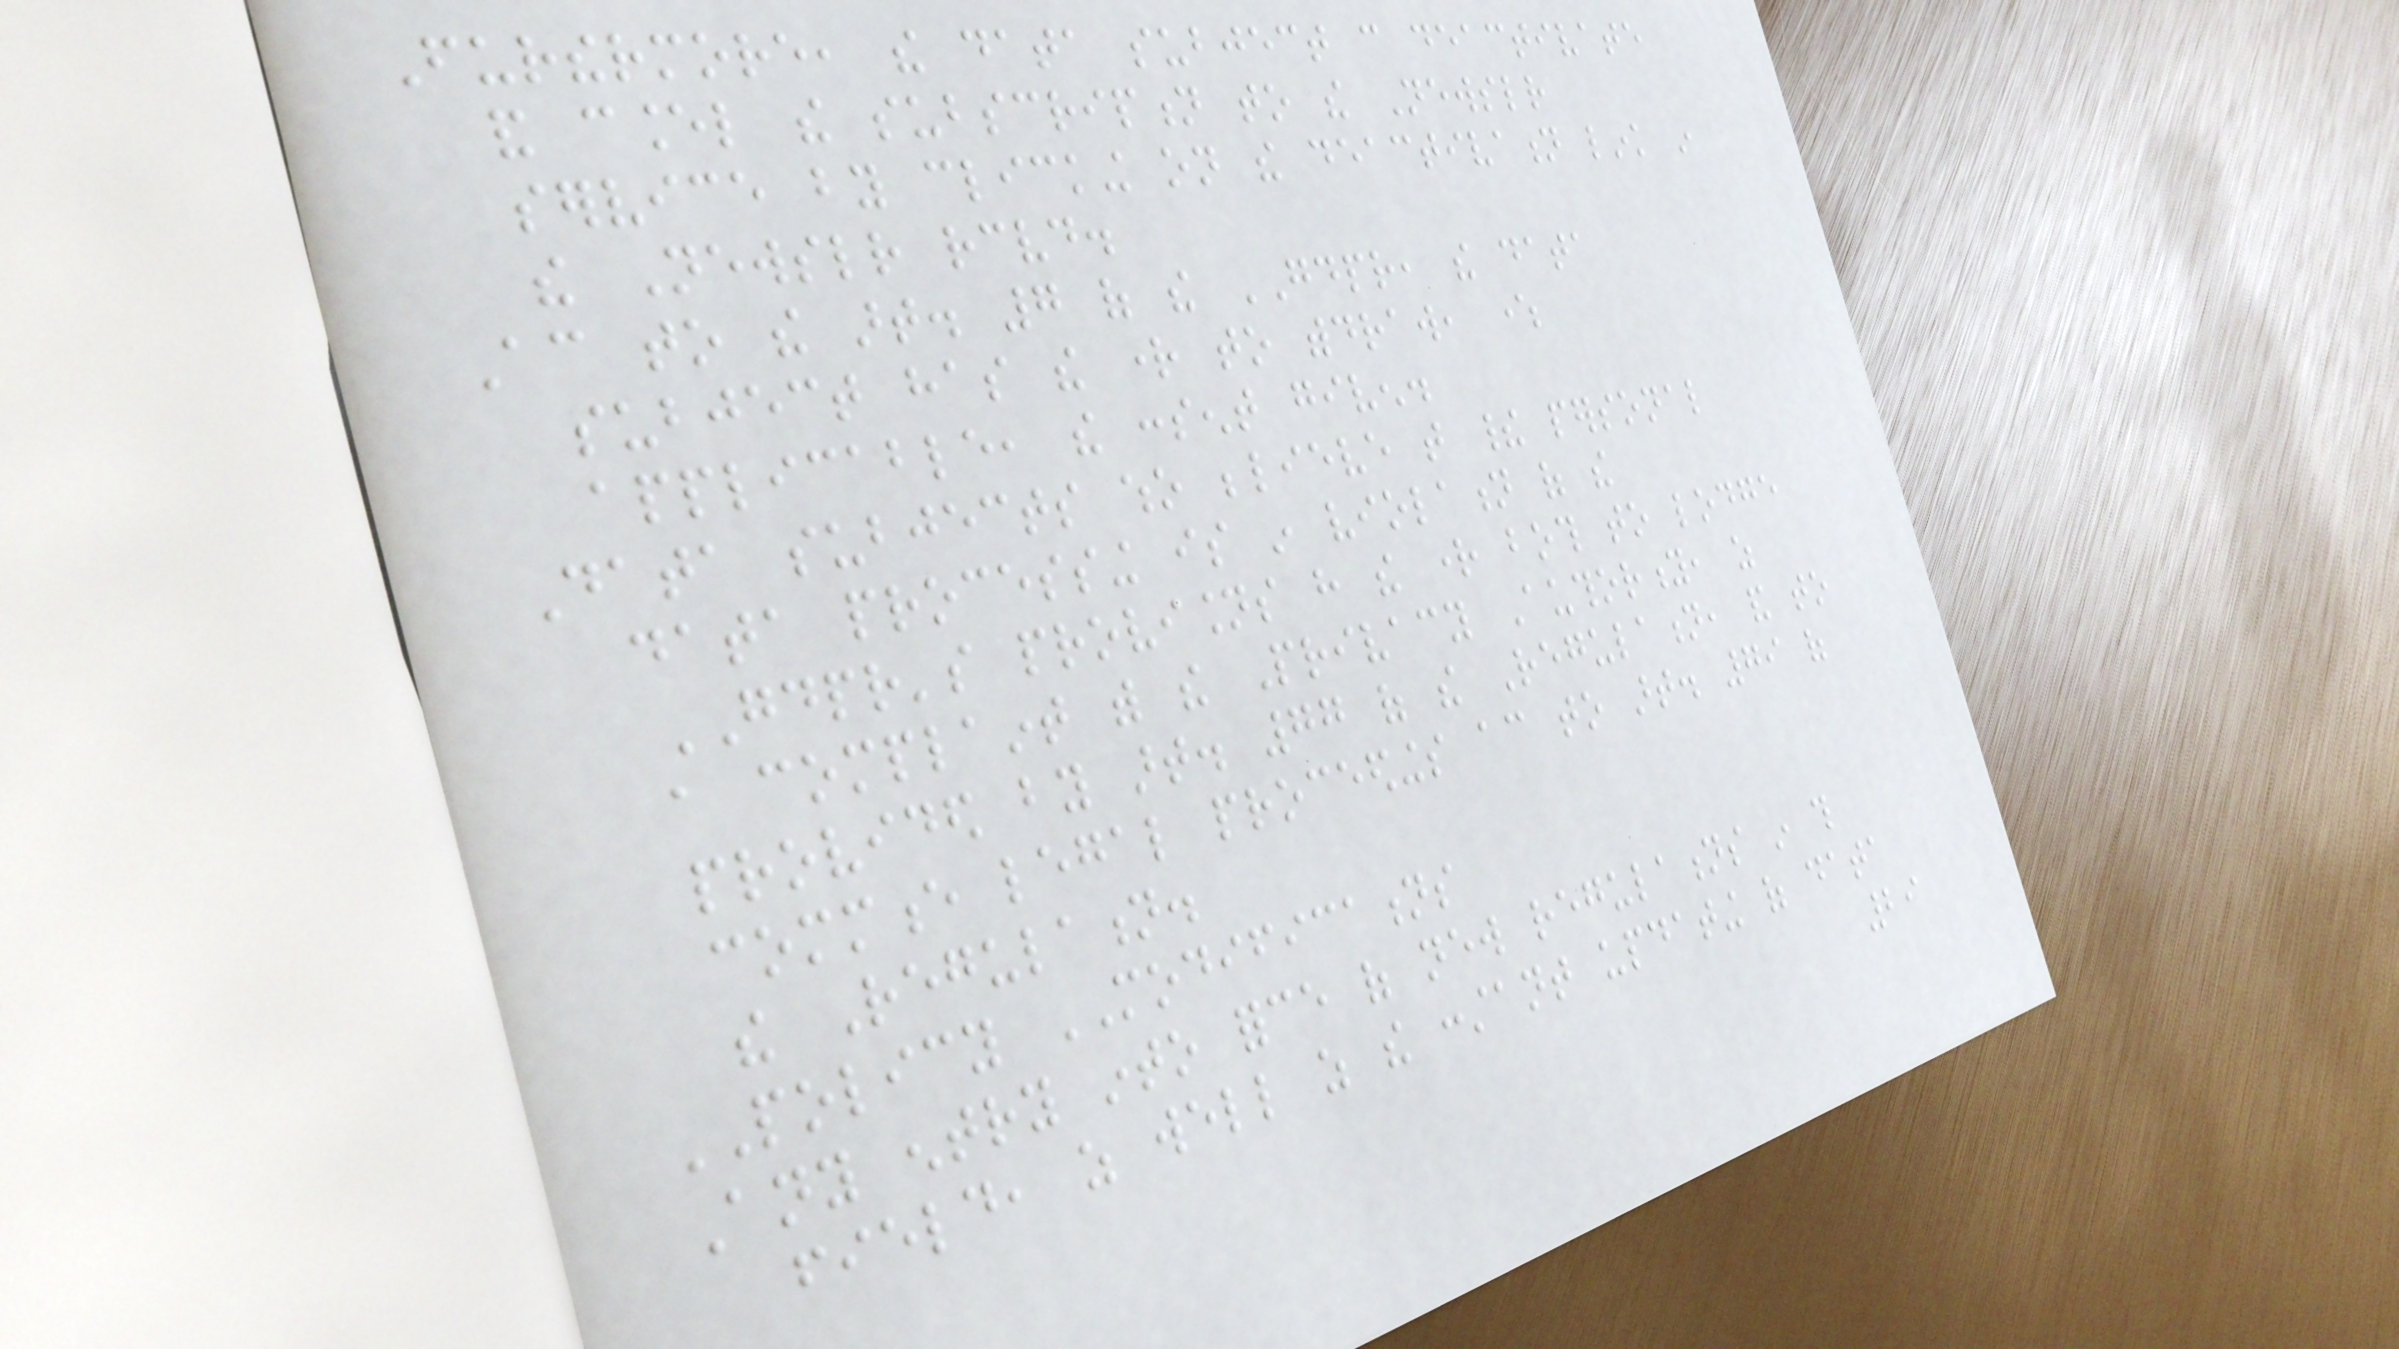Furthermore, the data subject can deactivate
and cancel the subscription to the Newsletter
service by clicking on the deactivation link in
the Newsletter received.
According to the art. 7 of the GDPR, the data
subject has the right to withdraw, where
applicable, the consent given.
Data subjects who believe that their personal
data processing is in violation of the
GDPR's provisions have the right both to lodge
a complaint with the Privacy Authority, as
provided by art. 77 of the Regulation, and to
commence legal proceedings according to art. 79 of
the Regulation.
POLICY MODIFICATIONS
Any entry into force of new regulations in this
field, as well as the constant updating of data
29
